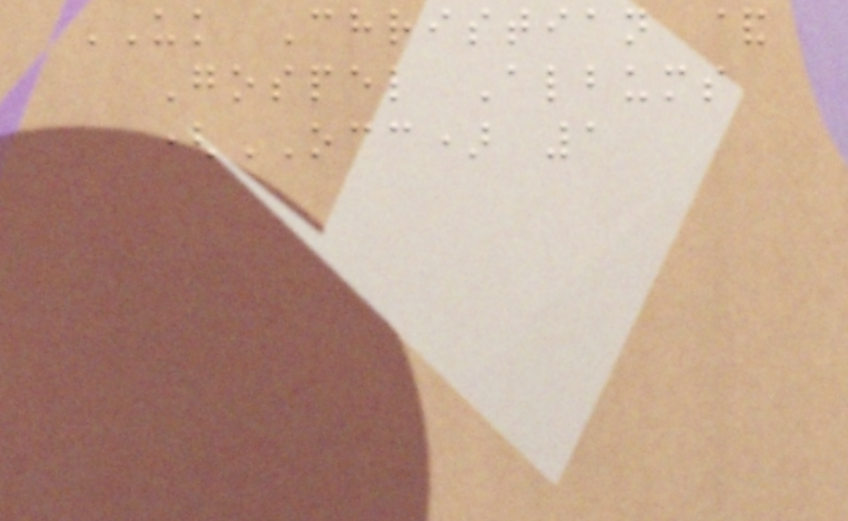UK Christian &
Gospel Albums
(OCC) 1
